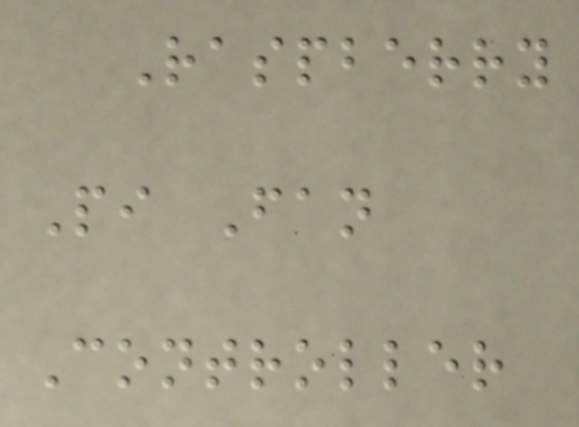Raspberry
Pi Fan
Controller
